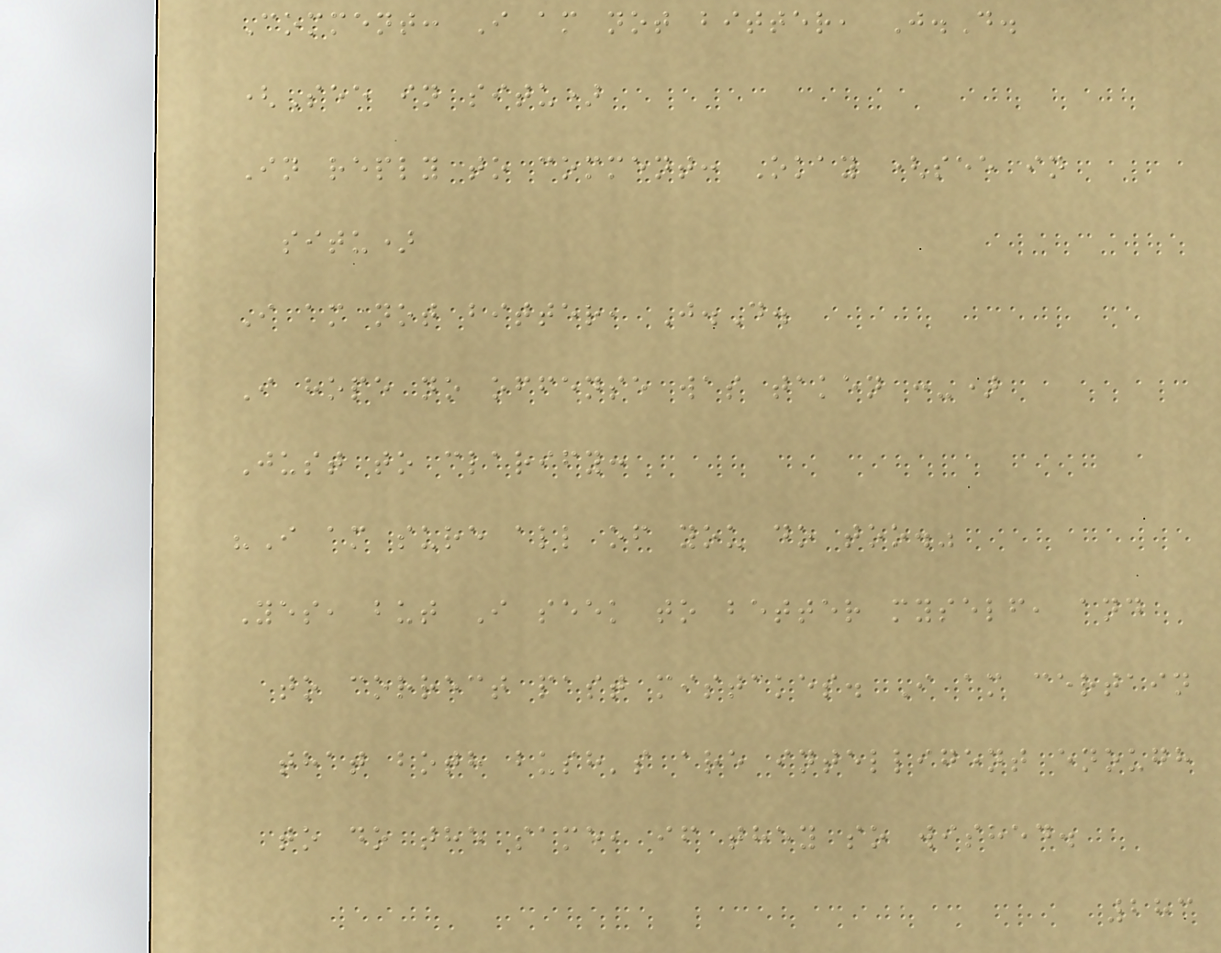Comment: I am not bitter, J.D.
(See in situ)
In reply to comment: Okay (see in
situ)
I am not bitter, J.D.
I hope no offense was taken :-)
Just to clarify:
"I am sure all of you do too."
Yes, but I seek to better myself, and
to correct past mistakes. I am certain
that both bush's are intelligent enough
to do the same, if they so wished.
283
